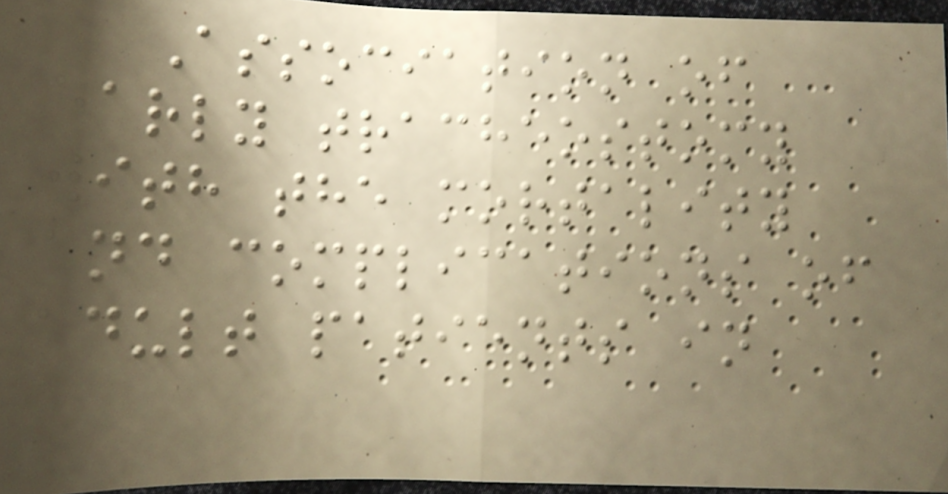Association of
early tracheostomy
with the mortality
and complications of
adult patients in
